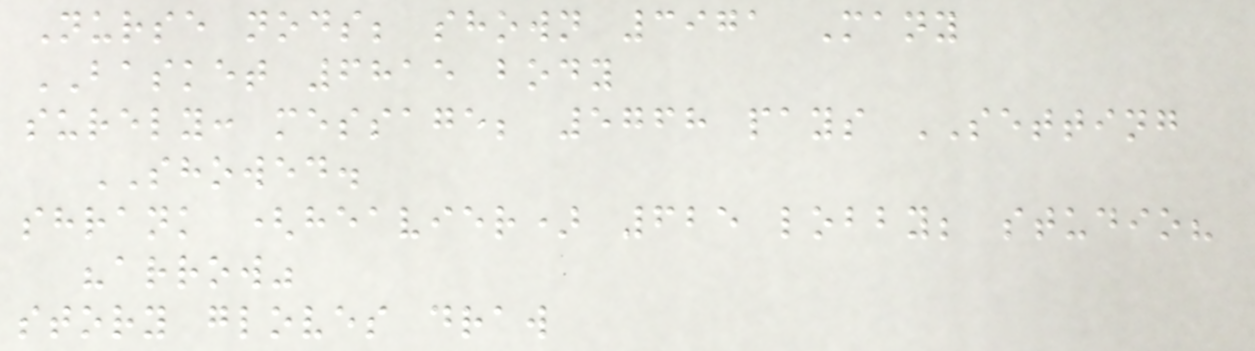Nurse nods; shown 3971 Many
BASKET 6815 body
surely: message; 5768 pays SETTING
SHOWED.
shrank (heavier) 625 lobby; studio?
"arrow"
story gloves draw
